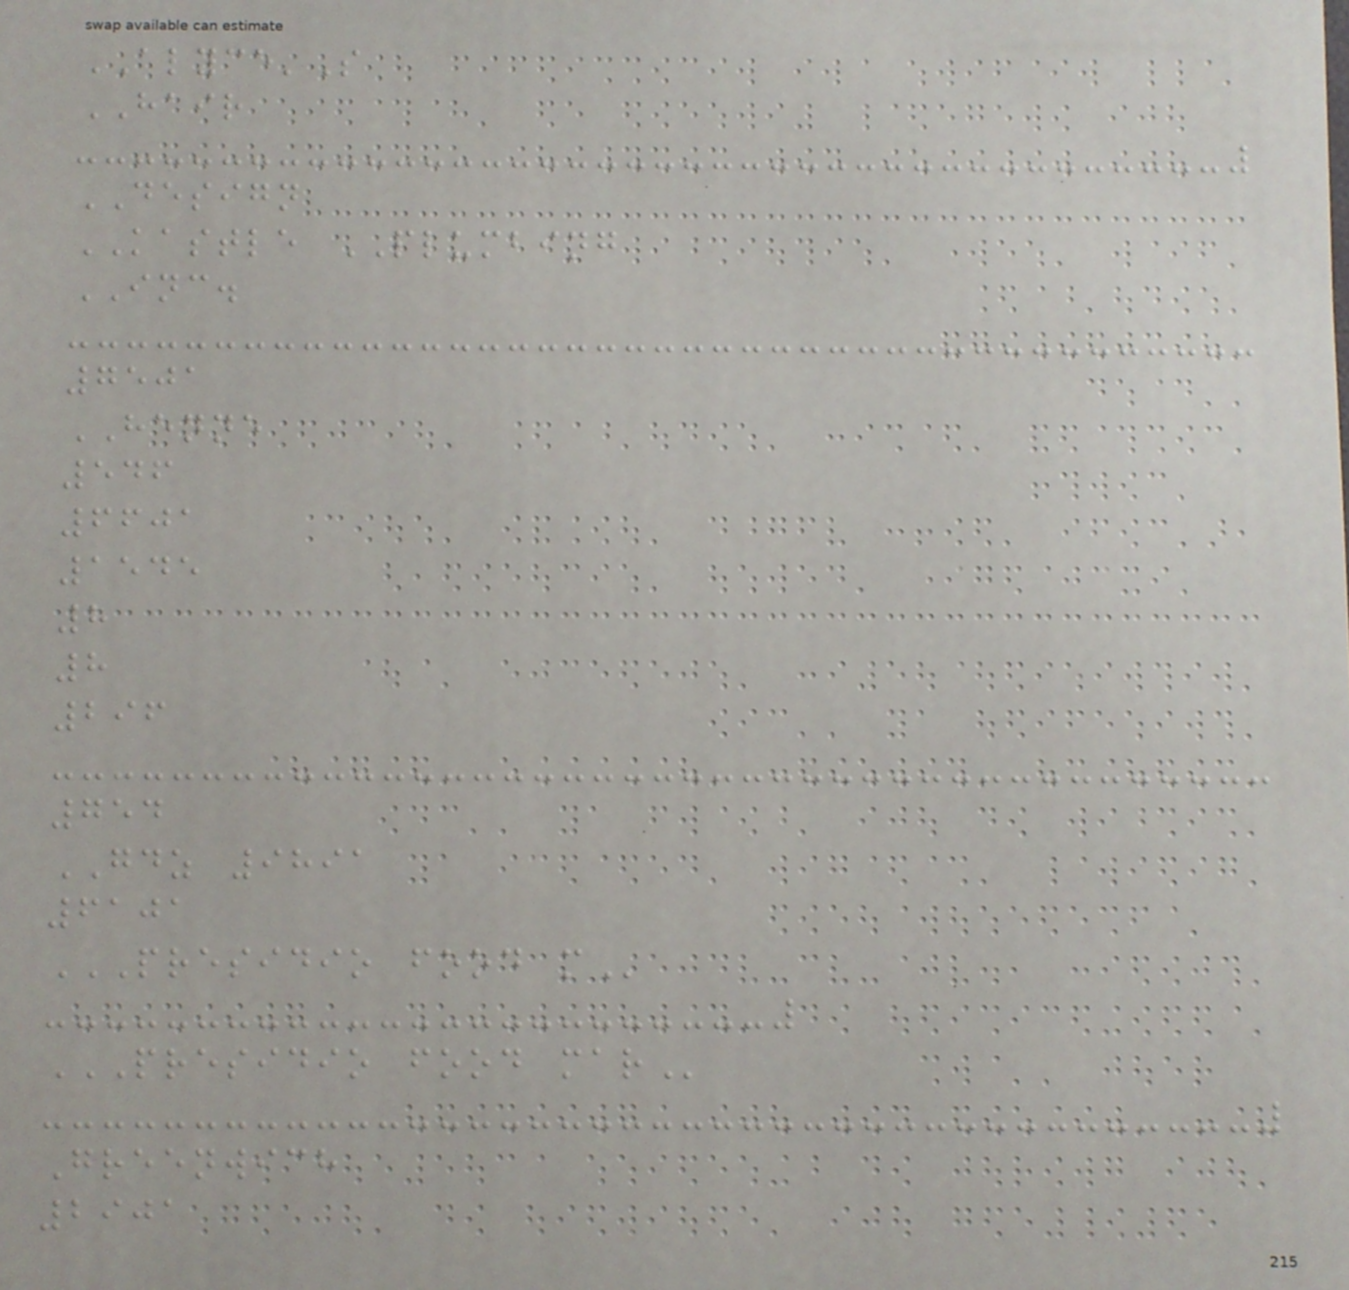ALYCE'S
HAIR
DESIGN
KASTLE PLUMBING
INC.
7501
HENNE
546
6601
1545
8
8
296
754
GDZ 9891
6101
PRESIDIO FOOD M
PRESIDIO FOOD MAR
Greenwich
2901
